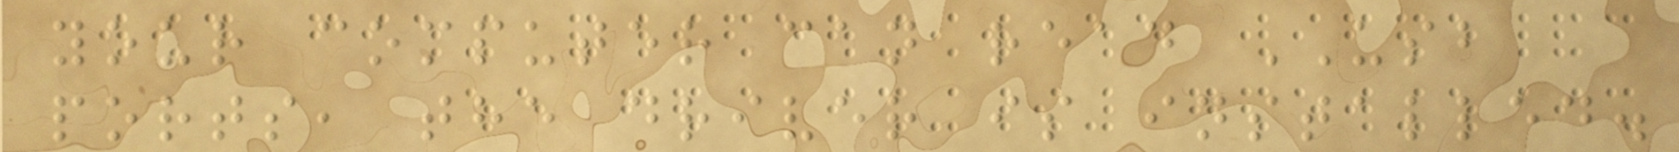your computer can read USB
ports, the driver is installed.
